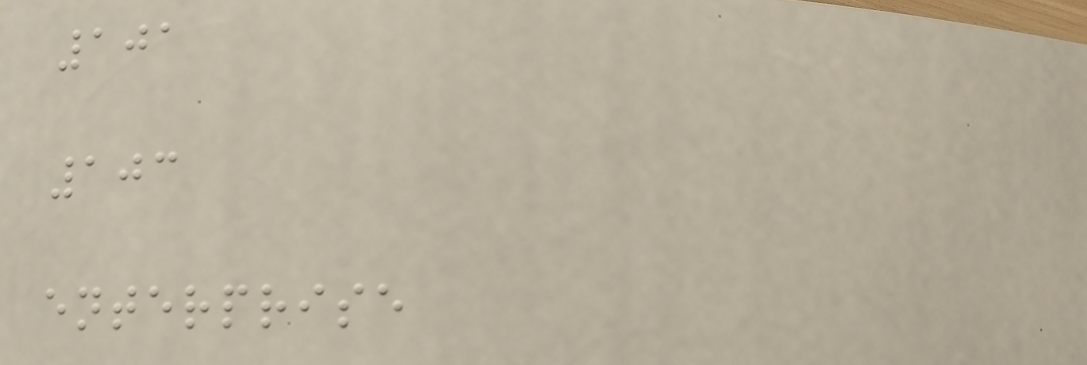101
103
enterprise
